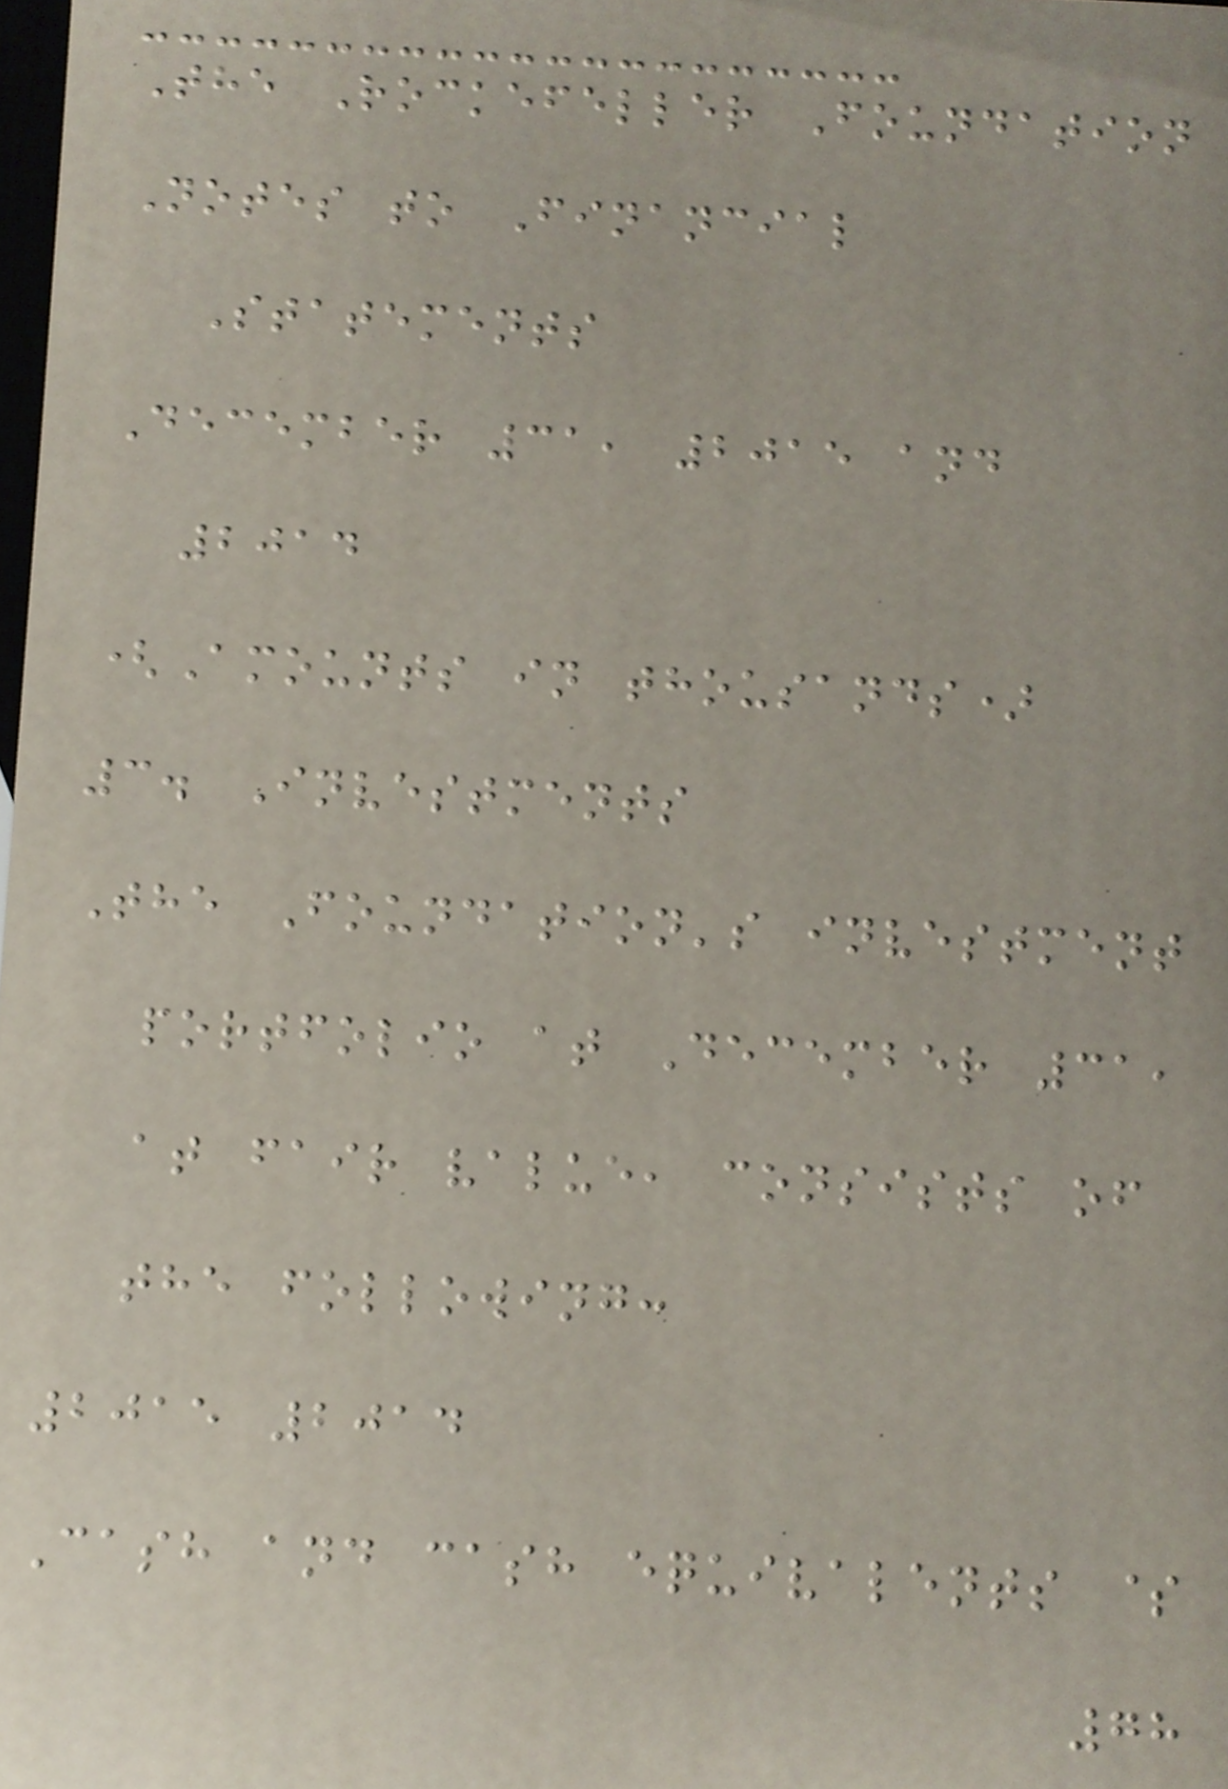The Rockefeller Foundation
Notes to Financial
Statements
December 31, 2015 and
2014
(Amounts in thousands)
3. Investments
The Foundation's investment
portfolio at December 31,
at fair value, consists of
the following:
2015 2014
Cash and cash equivalents $
78
